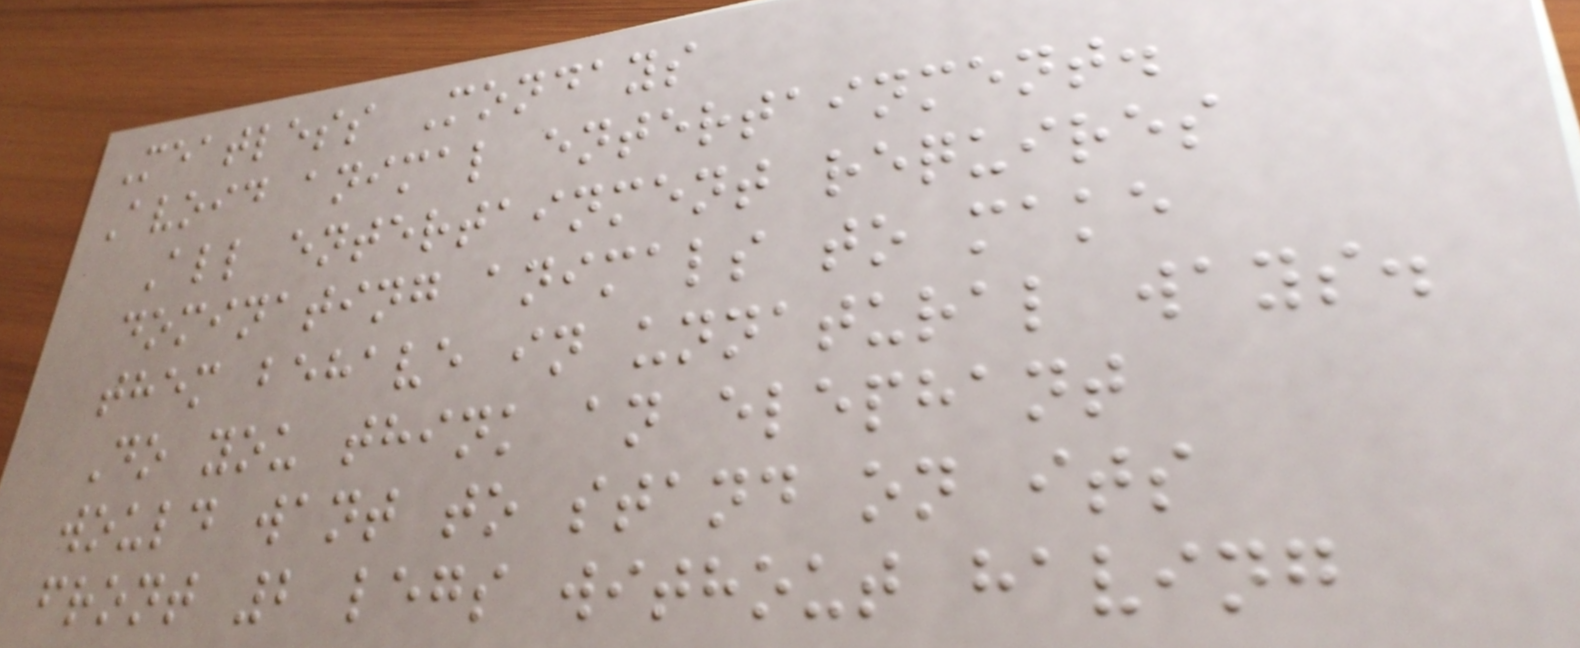Meatless Mondays
Avoid animal entertainment.
All entertainment requires
dominating animals to make
them behave in unnatural ways.
Do you think an elephant
would want to stand on its
front 2 legs without having
